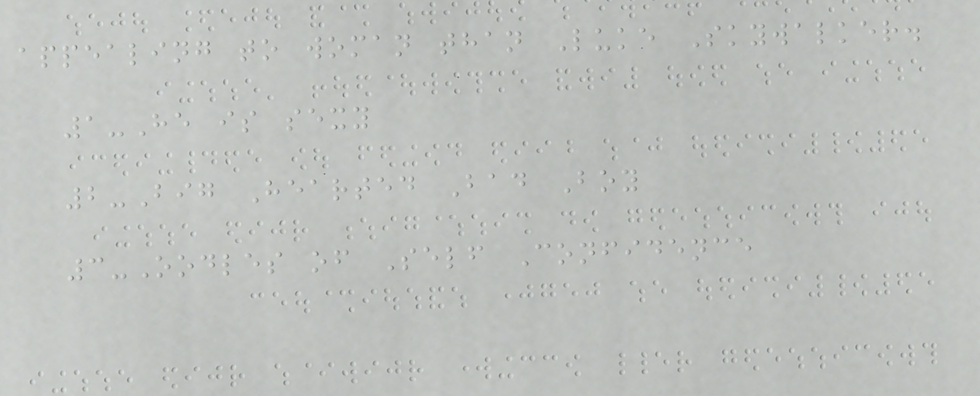appealing to woman than Luke Skywalker.
1-He is sexy
2-Big Hearted Bad Boy
3-Oodles of Self Confidence
